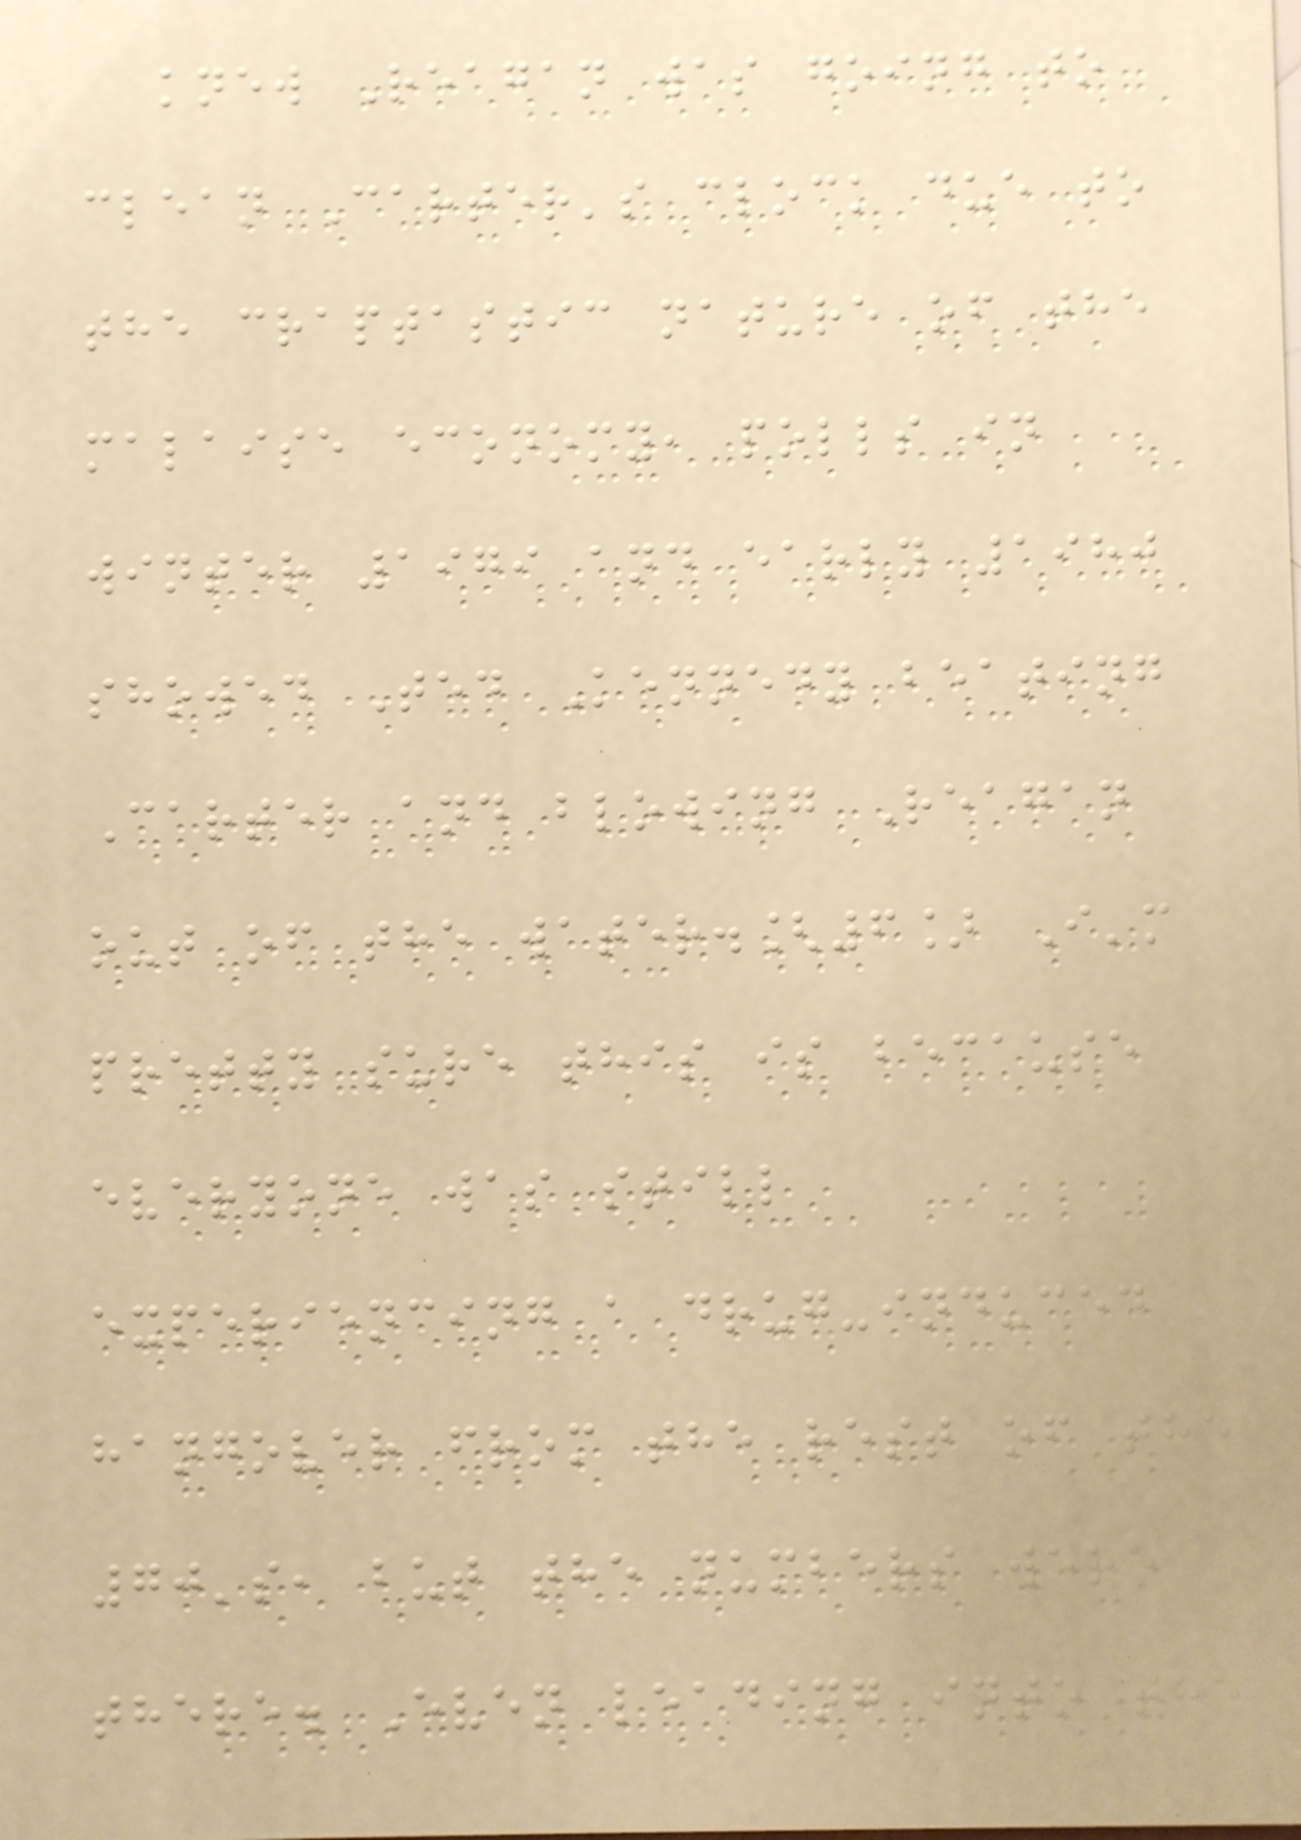knew Reagan was going to
clean Carter's clock due to
the craptastic nature of the
malaise economy, polls in
winter 1979 and early 1980
showed Ted Kennedy beating
Carter and blowing Reagan
out of the water.[6] I'm
pretty sure this is because
everyone was still
experiencing a drug-induced
hangover from the rest of the
70's, but the numbers were
there. Even leading into the
